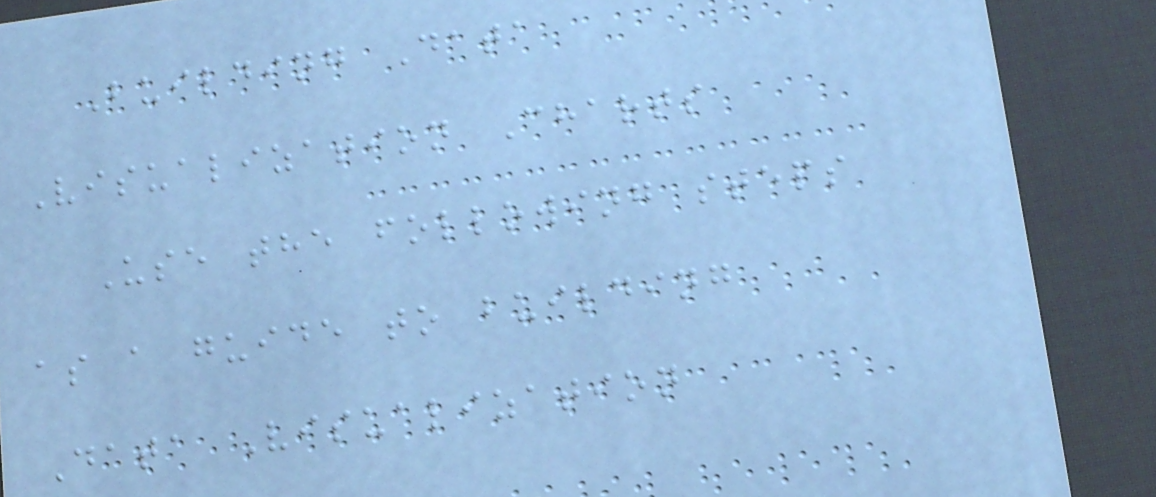Building Data
Visualization Charts
Use the following steps
as a guide to building
Data Visualization
